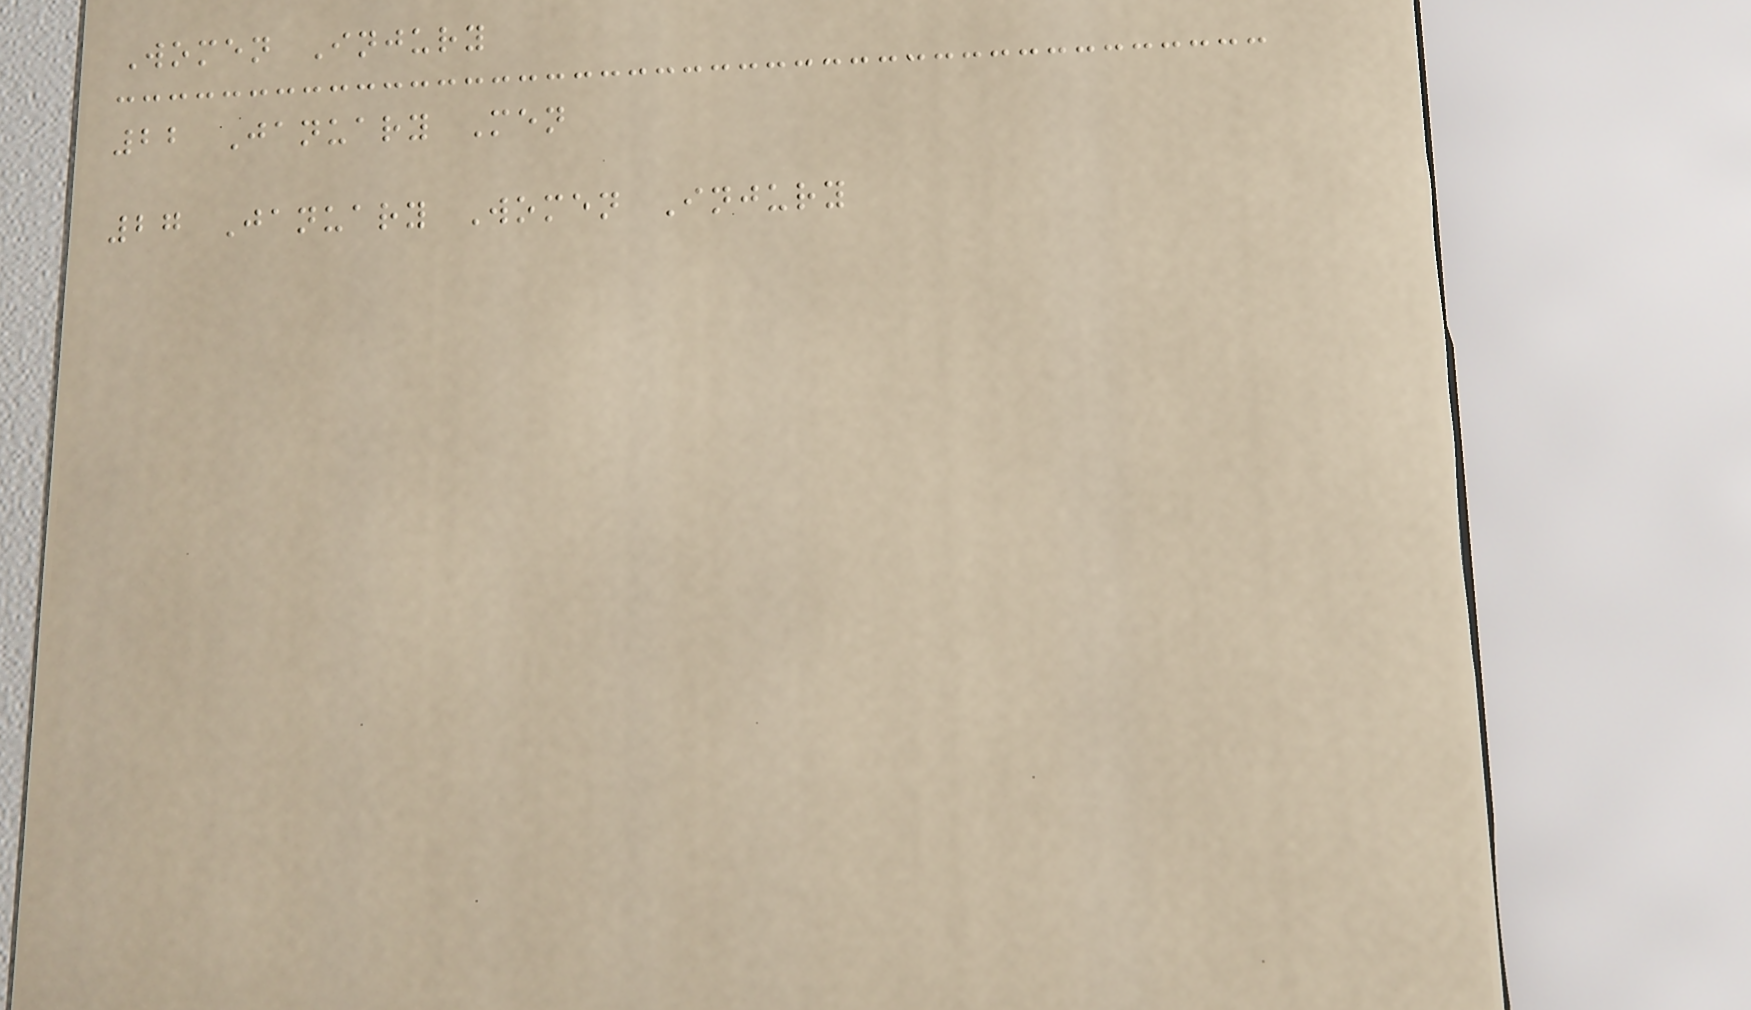Women Injury
22 January Men
27 January Women Injury
